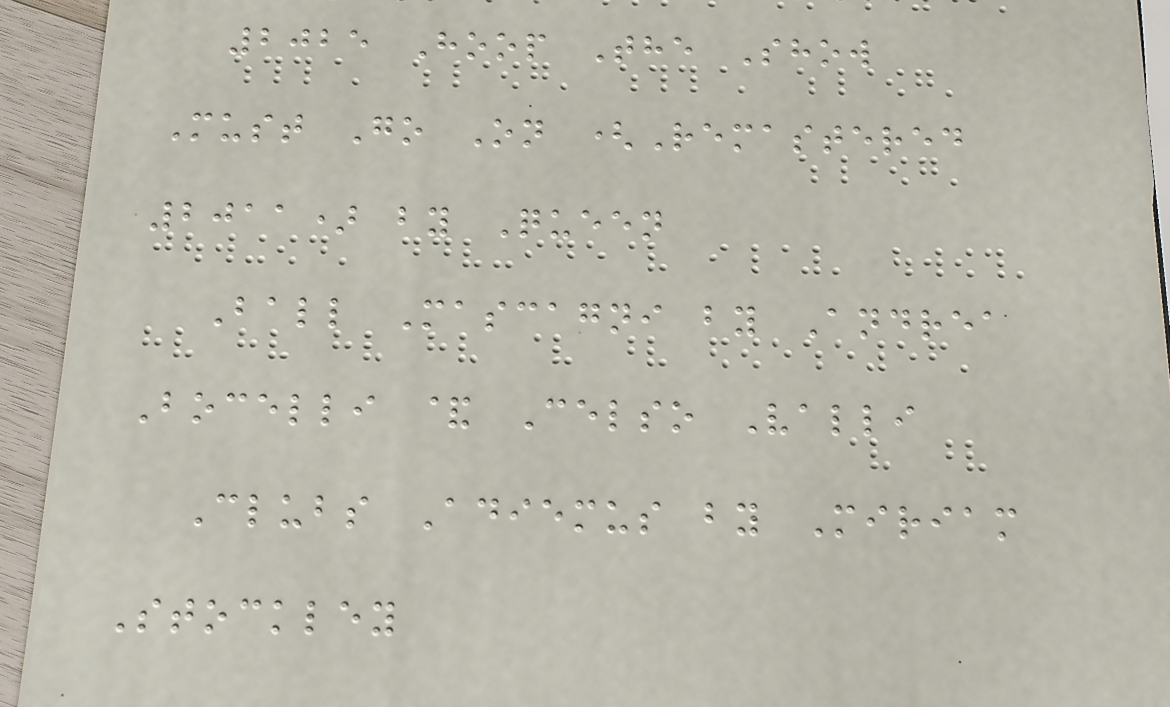2025 Hoop The Show
Must Go On (Remastered
2011) by Queen
Ball Mascagni by Andrea
Bocelli & Celso Valli
Clubs Adiemus by Miriam
Stockley
